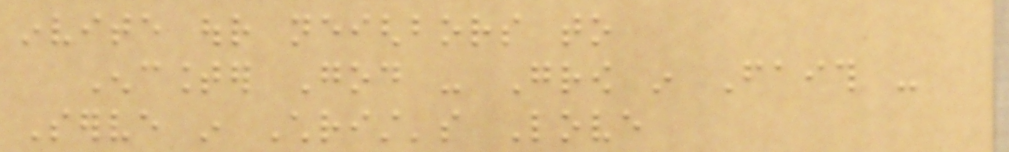invite our neighbors to
Encounter God - Grow in Faith -
Serve in Christ's Love
